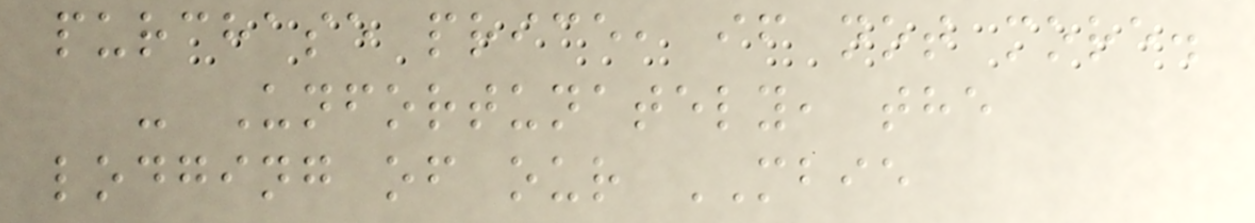purchase price, if not more.
- Unfortunately, the
lodging of our MBIE
